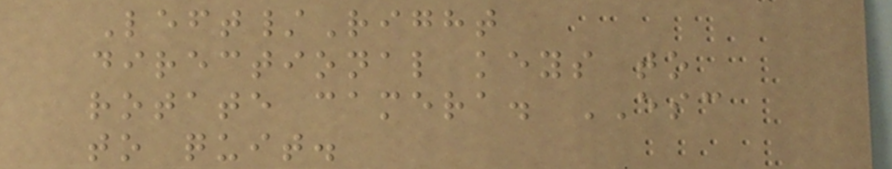Left/Right
directional keys to
rotate camera. ESC
to quit.
